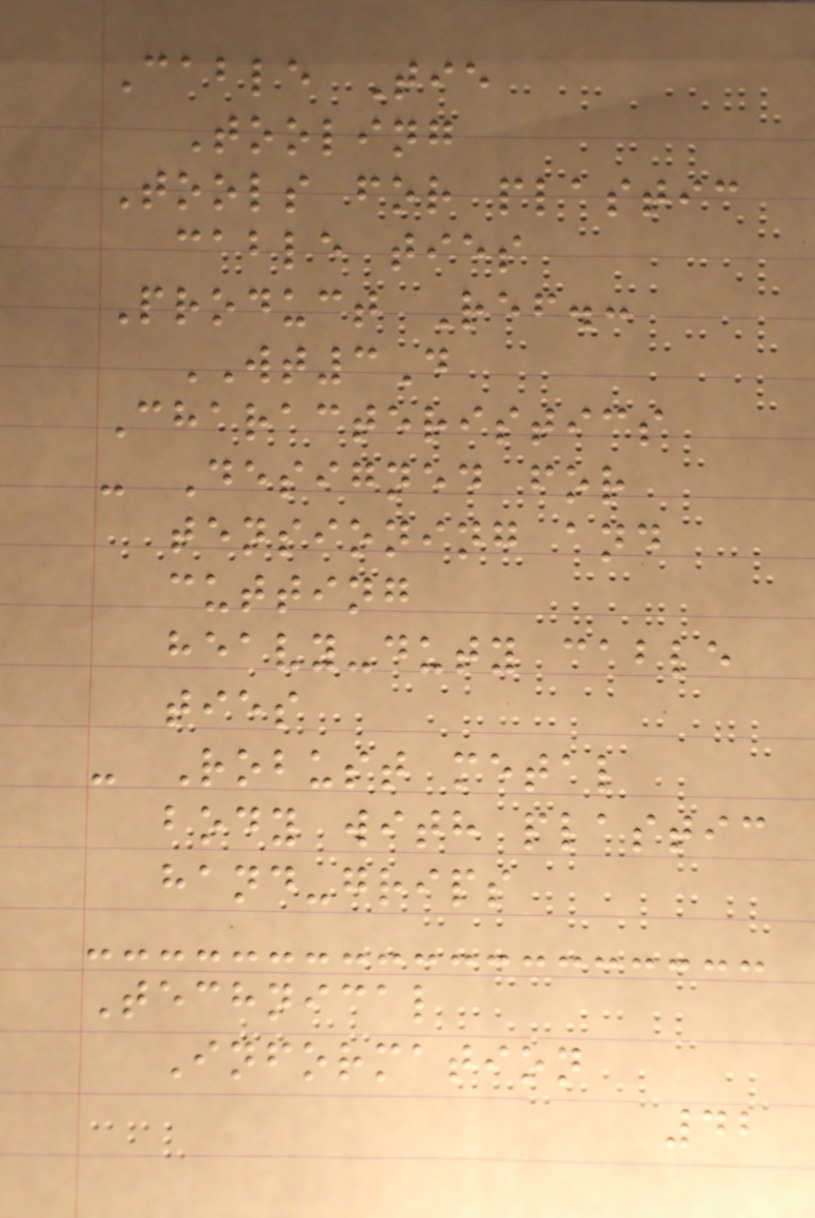Cable Tie
Tooling
Tools for plastic
cable ties
Product Ref.:
WT3D
Characteristics
- Designed for
tensioning and
cutting
heavy-duty cable
ties
- Robust metal
body with plastic
hand-grips
Technical
Information
42
